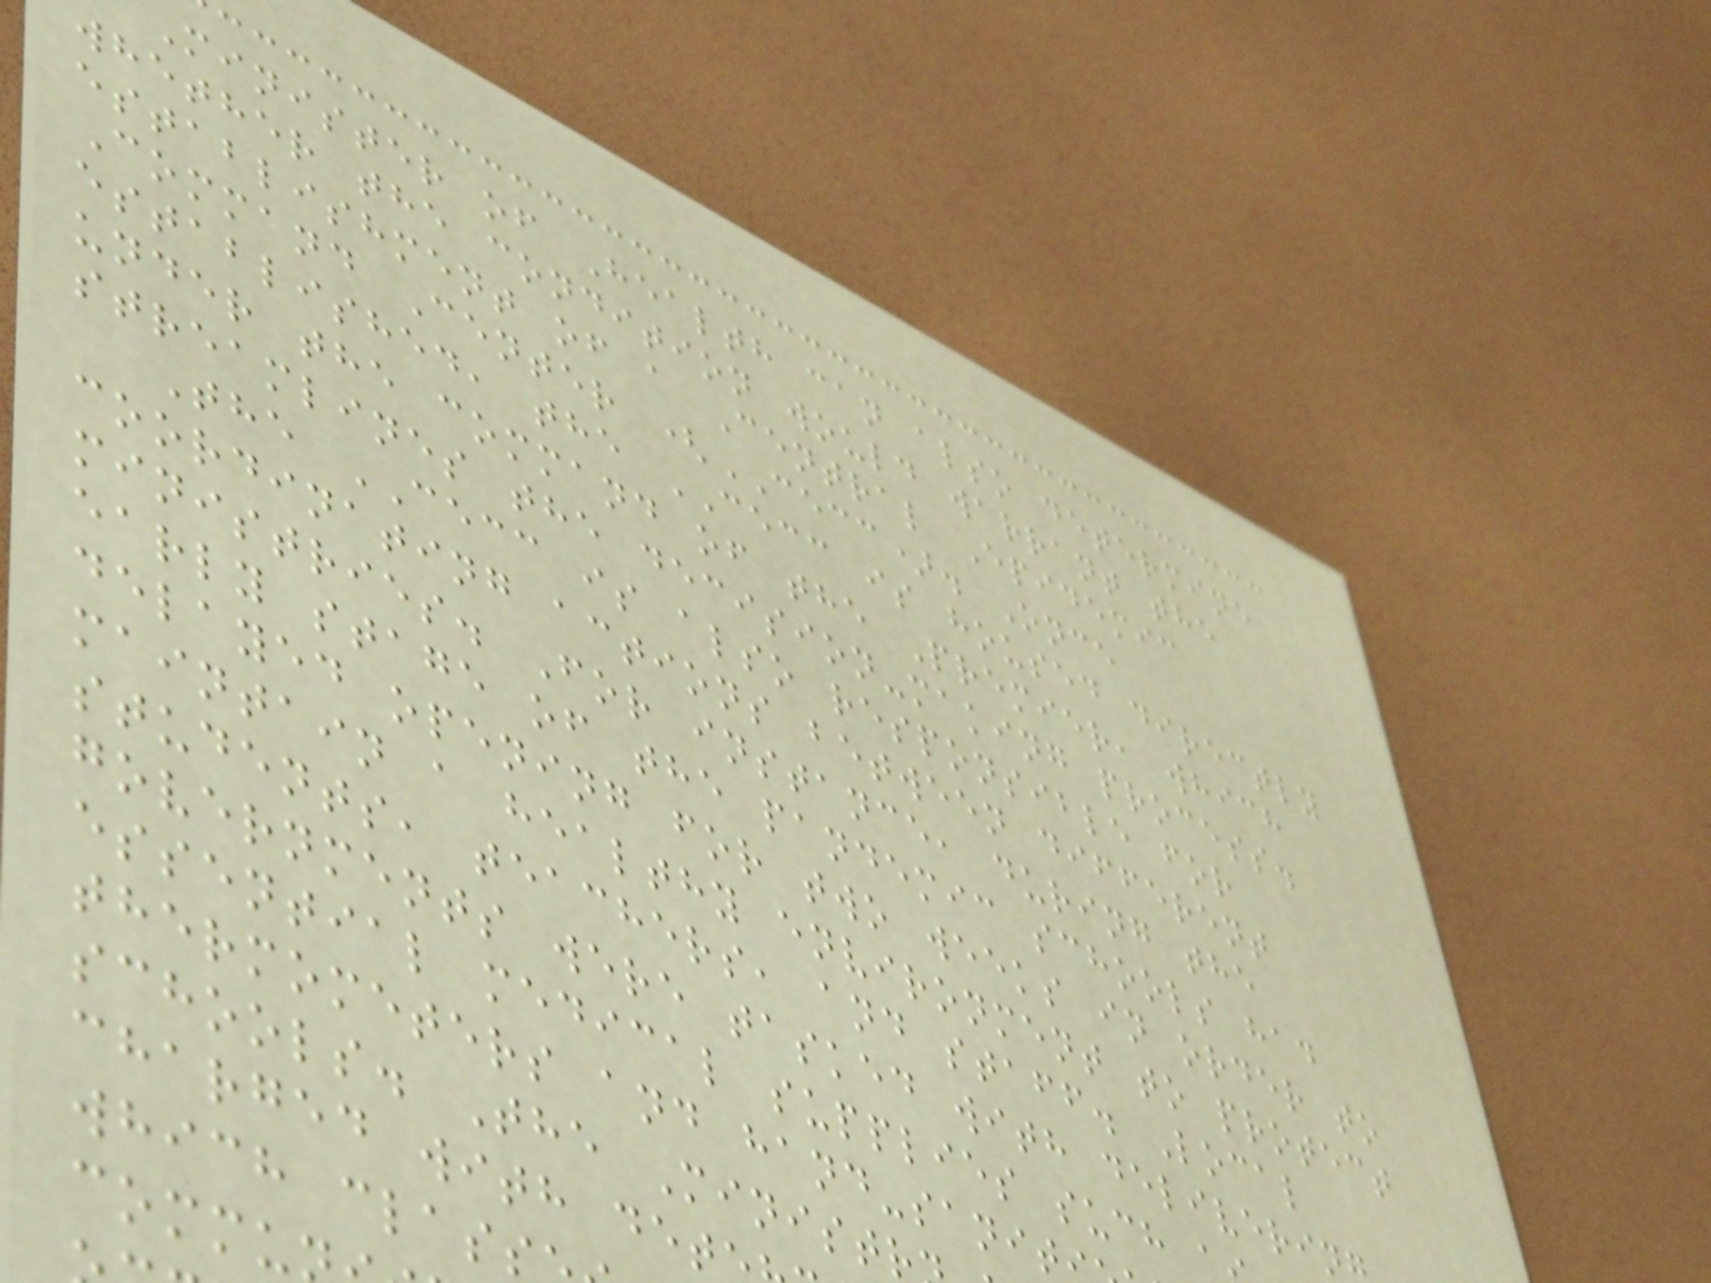Minister of Health can also determine
whether the condition would warrant the
establishment of a Central Epidemic
Command Center (CECC). Once
established, the CECC is housed directly
under the command of the Premier, which
streamlines the decision-making process.
The CECC is also responsible for
coordinating actions between different
ministries. For instance, during the
early stage of the pandemic schools had
delayed opening for two weeks in order to
maintain a healthy environment to protect
students, teachers, and staff. Local
governments were tasked with deliverin
essential medical supplies such
thermometers and hand-sanit
schools. The Ministr
charged with det
which class
